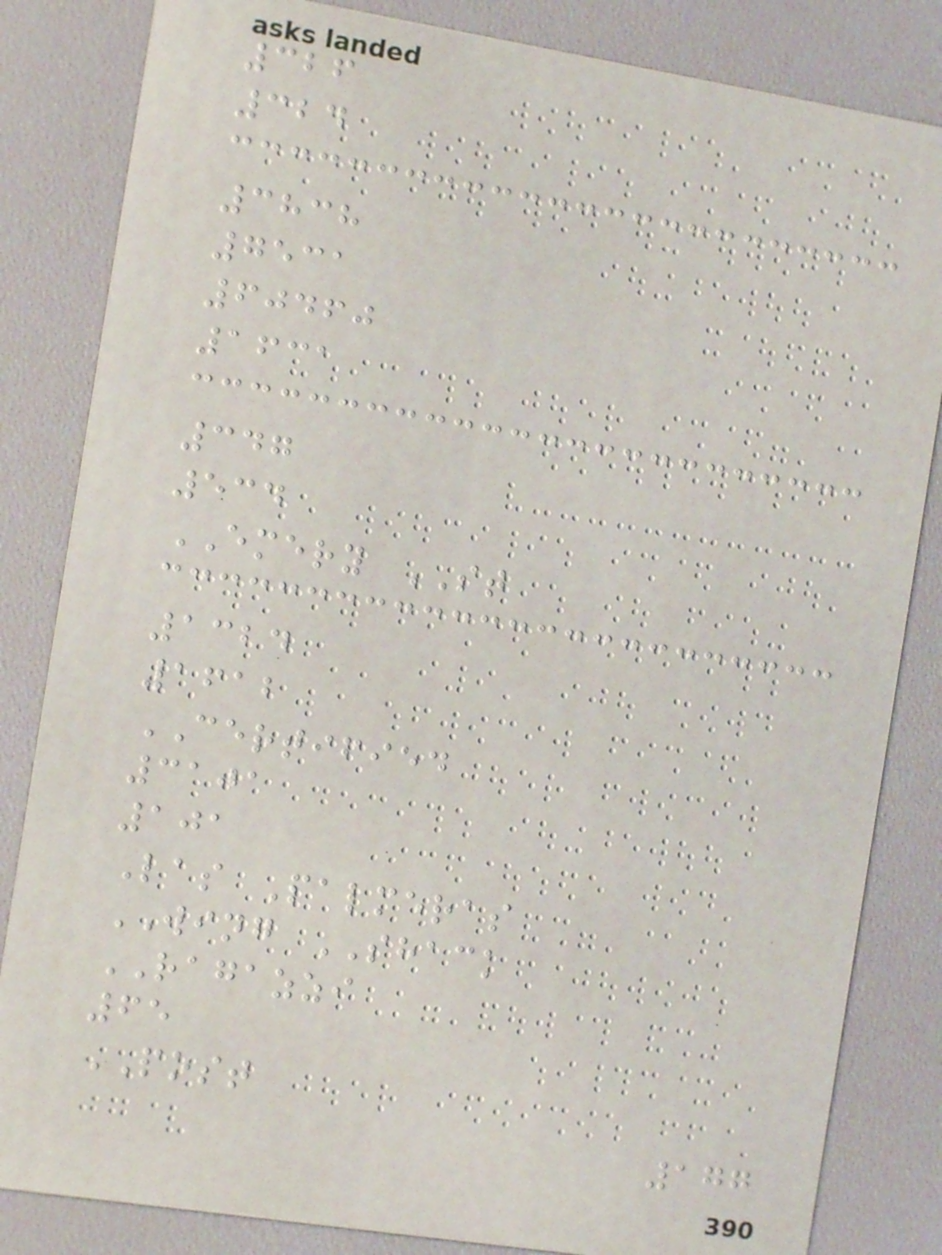326
324
3838
7531
60460
1631
347
534
EMERY ST
1324
1612
CERTIFIED
3101
101
Las Palmeras
WING SHACK
RAGAZZI
65
POST
177
